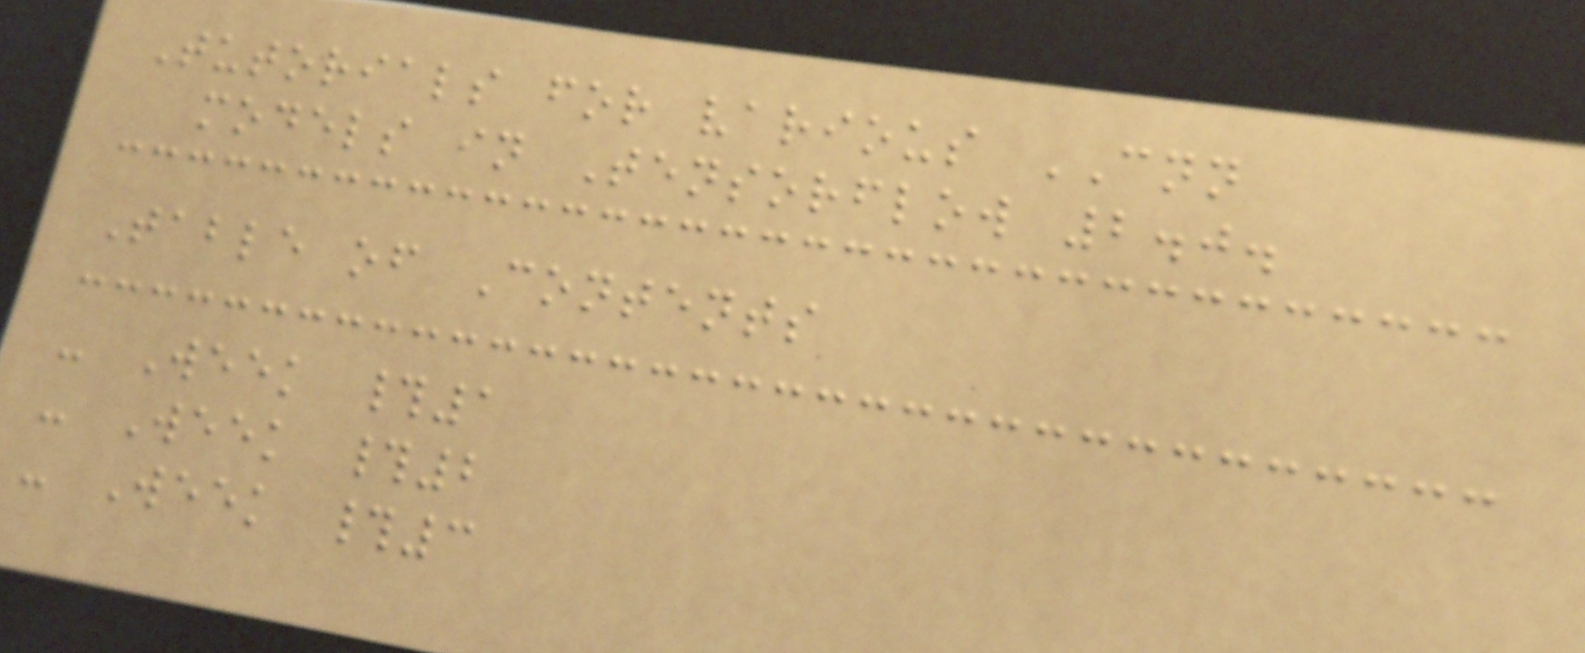Tutorials for various CNN
models in Tensorflow 2.0.
Table of Contents
- Week #1
- Week #2
- Week #3
